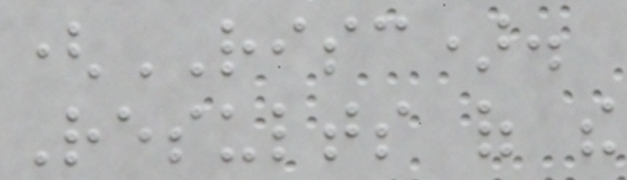(RISC).
Results of the
